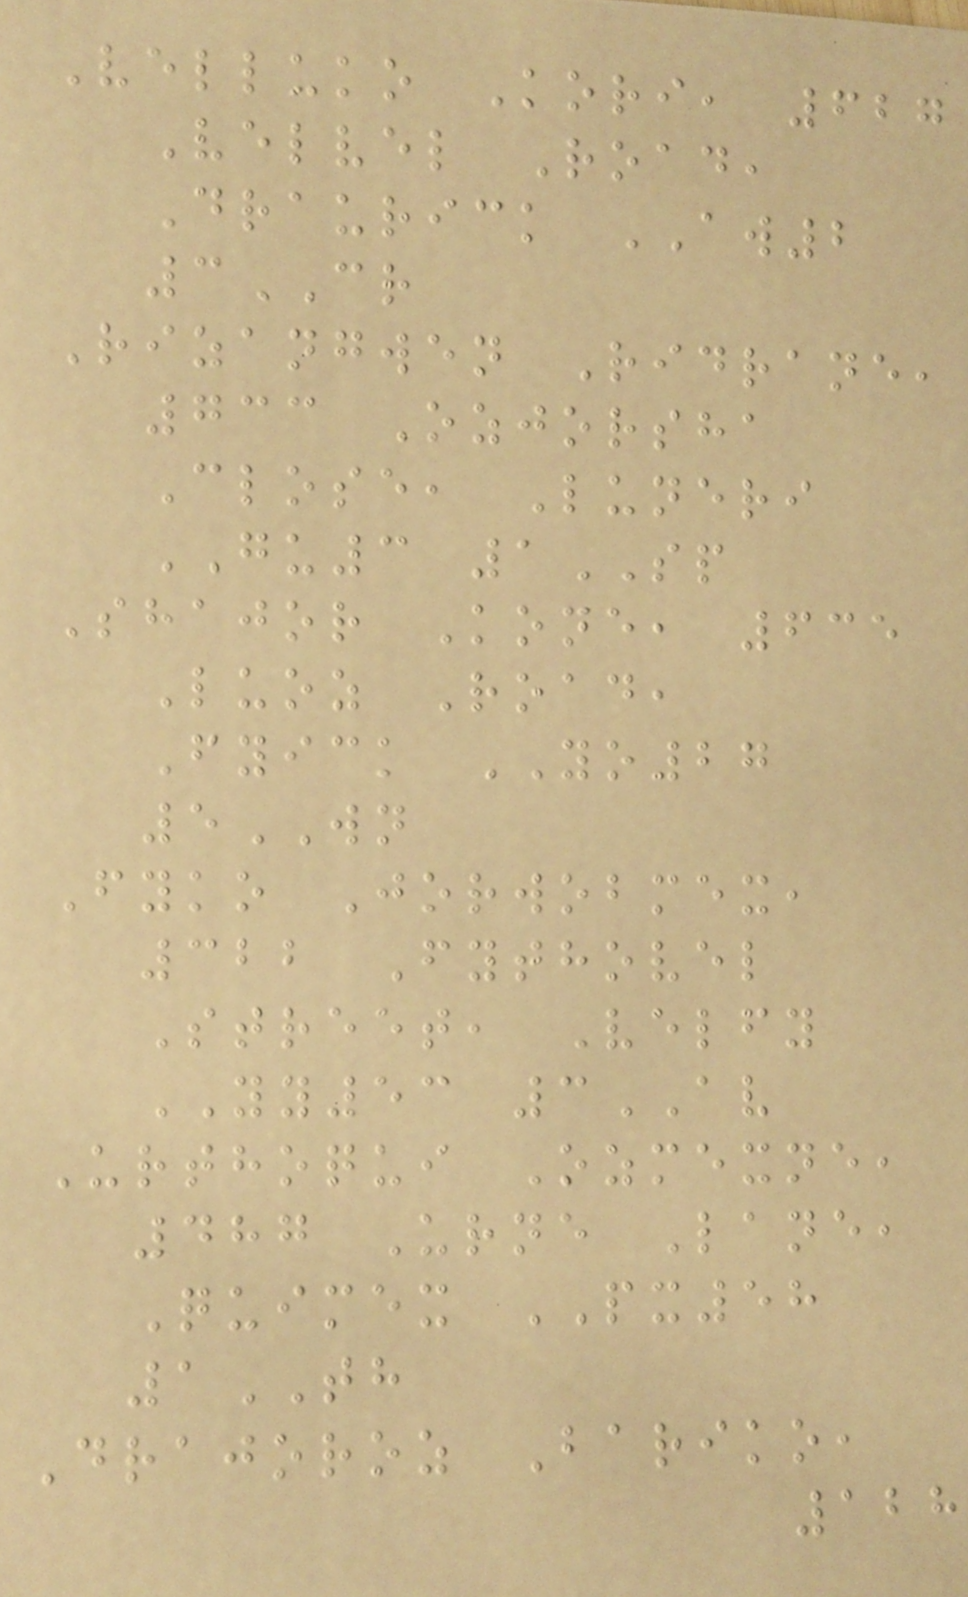Velluko Kori, 627
Velvel Road,
Draurick AW2
3CR
Rizangwen Ridrane,
733 Ozjorsha
Close, Luneri
GU3 1SP
Shajor Kone, 635
Luoz Road,
Fyick YO27
5WN
Fyko Jorwobmex,
322 Fythovel
Street, Velfy
YY53 3AV
Urthoqui Ozmexne,
487 Urne Lane,
Quimex PX58
1TH
Drajoroz Bariko,
128
